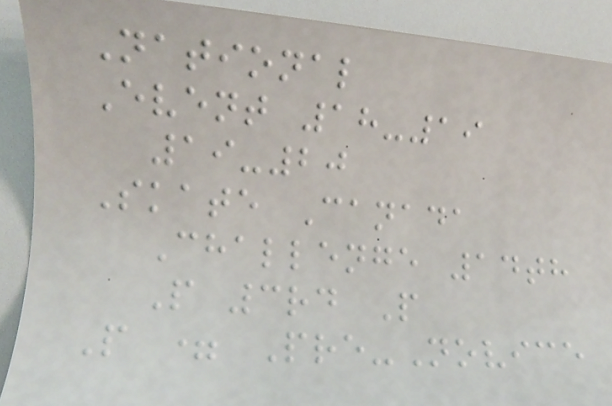National
Event 18-19
19-20
Skate Canada
Challenge 14th
P 3rd P
P = Pre-Novice
